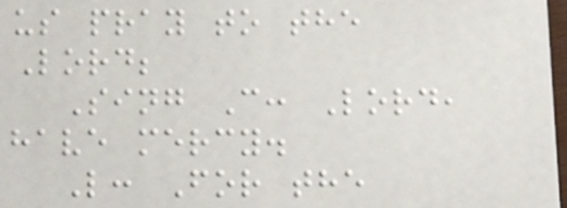us pray to the
Lord;
Sing C: Lord,
have mercy.
L: For the
